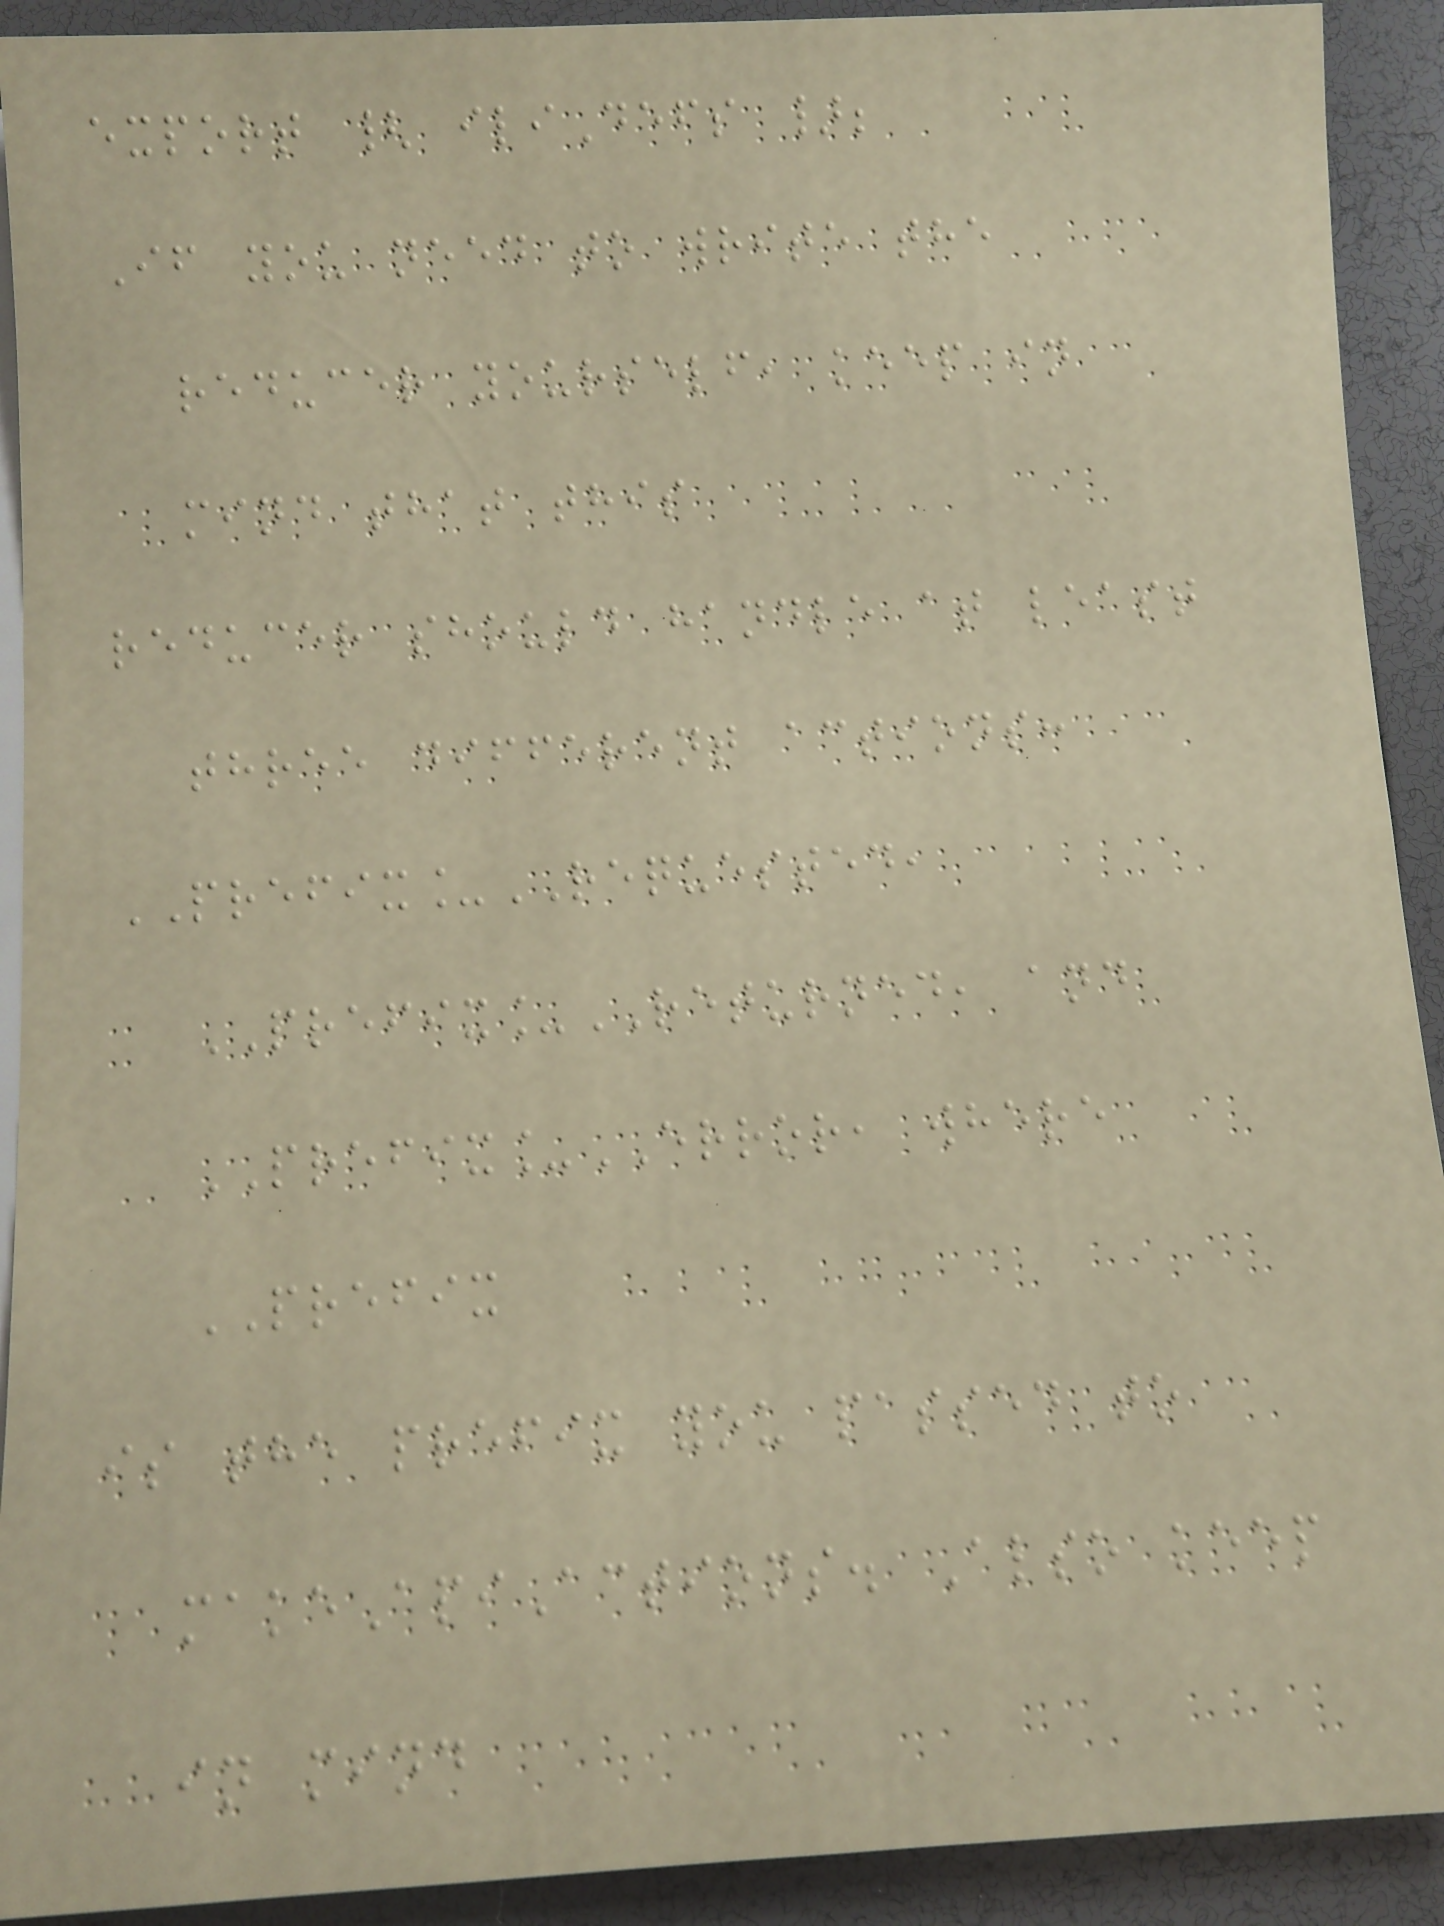export { iliDefs };
If you need to write the
reducer yourself, keep in
mind that this
reducer should handle at least
three different actions:
PREFIX_REQUESTED,
PREFIX_RETURNED, and
PREFIX_ERROR, where
PREFIX
is the prefix you passed to
makeApiActions. Also keep
in mind
